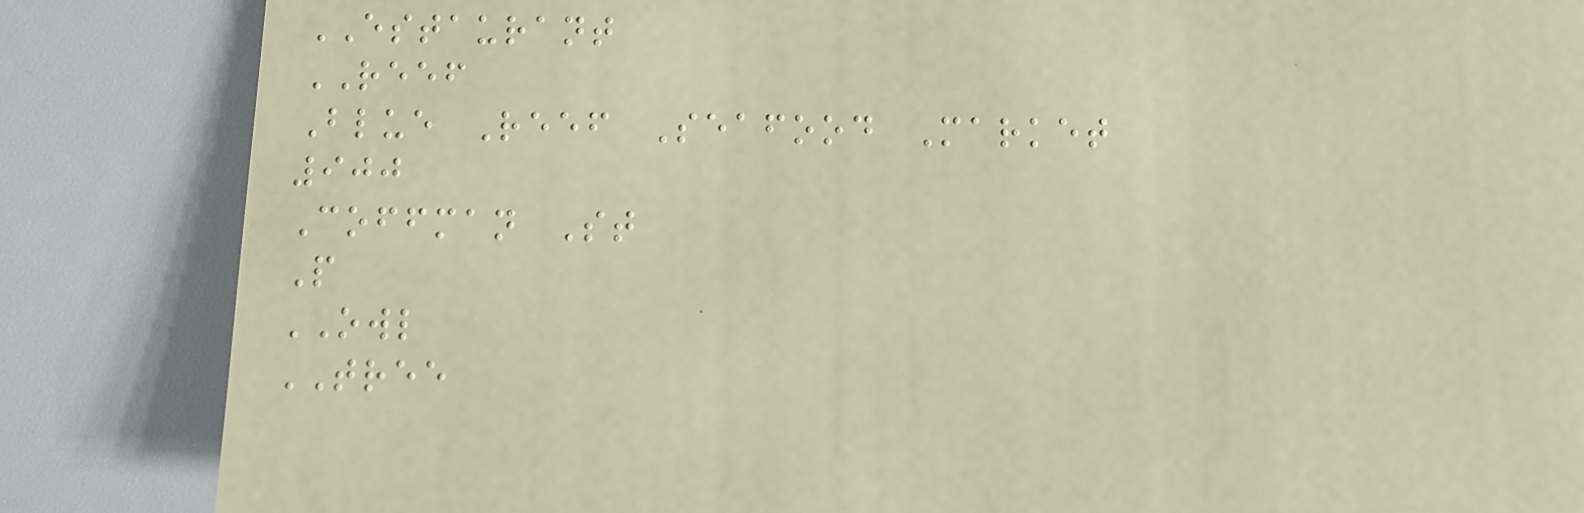ESTAURANT
REEF
Blue Reef Seafood Market
900
Coffman St
P
OWL
TREE
